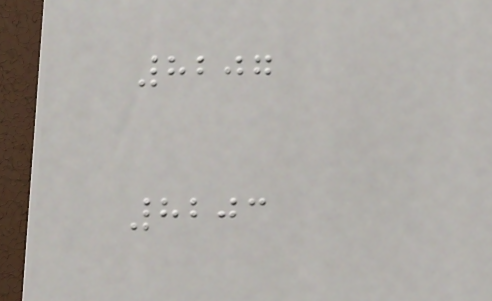8207
8203
